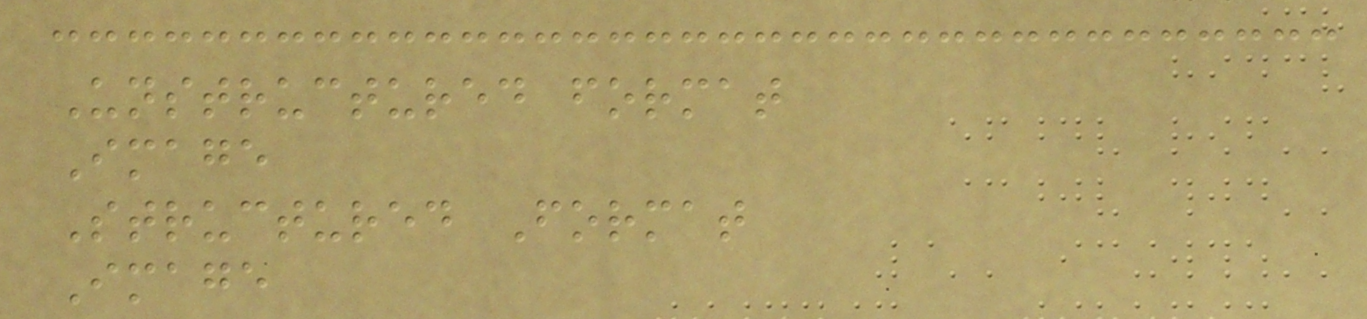Unstructured format
Image
Structured Format
Image
